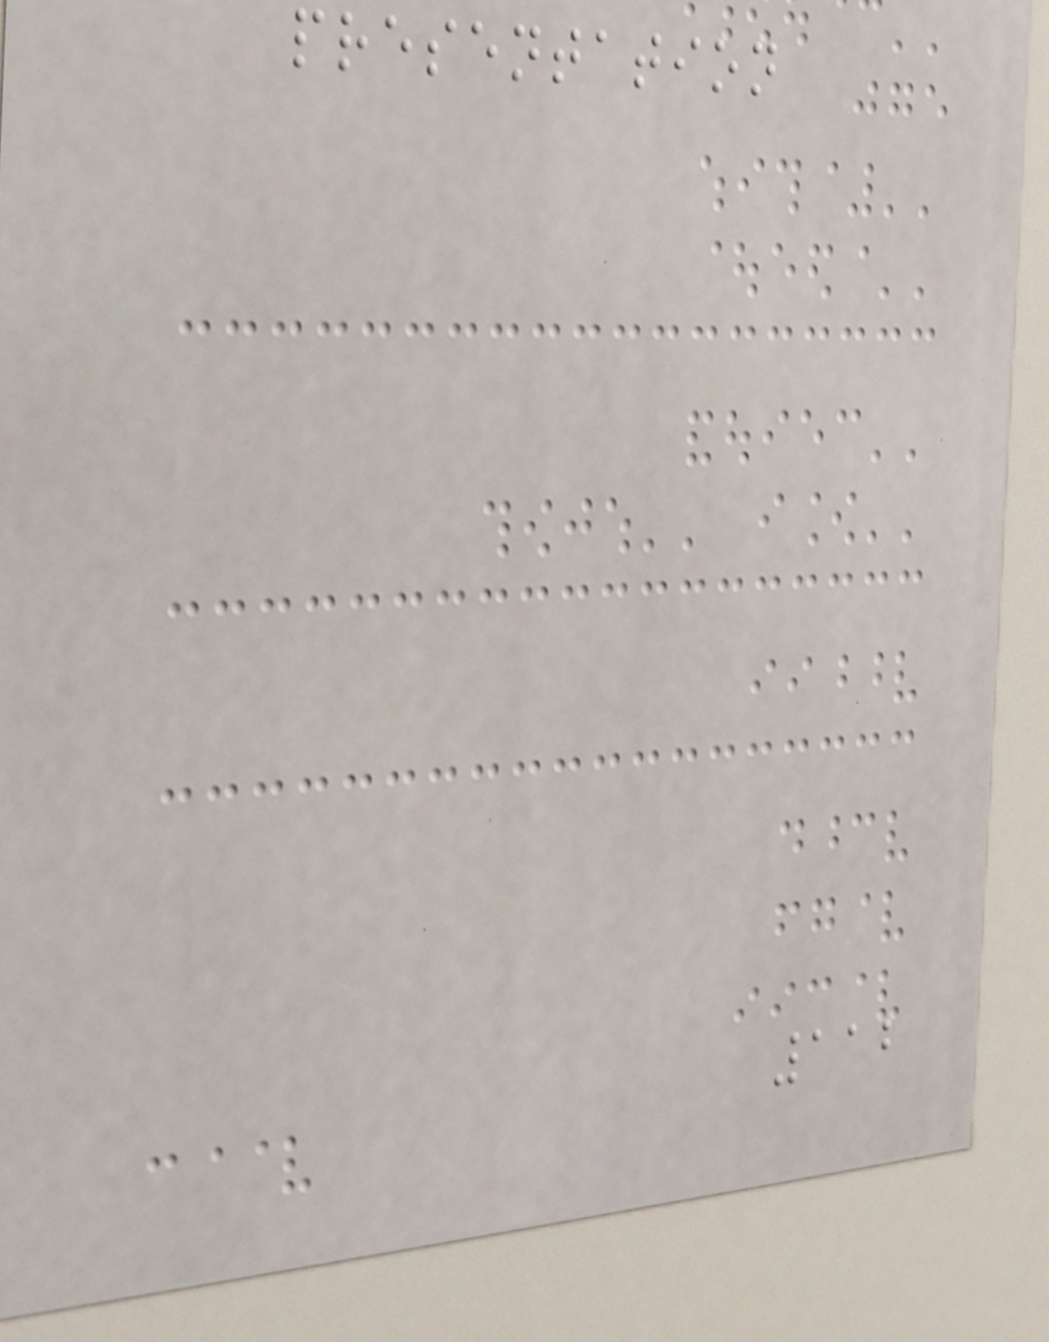presentation
112
